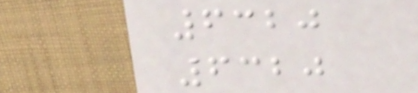6320
6320
